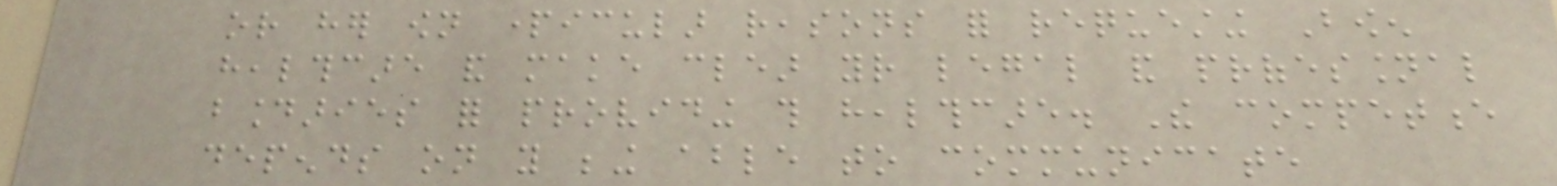or her own particular reasons for requesting Bowen
healthcare and make clear your legal and professional
boundaries for providing this healthcare. The competence
depends on you being able to communicate
